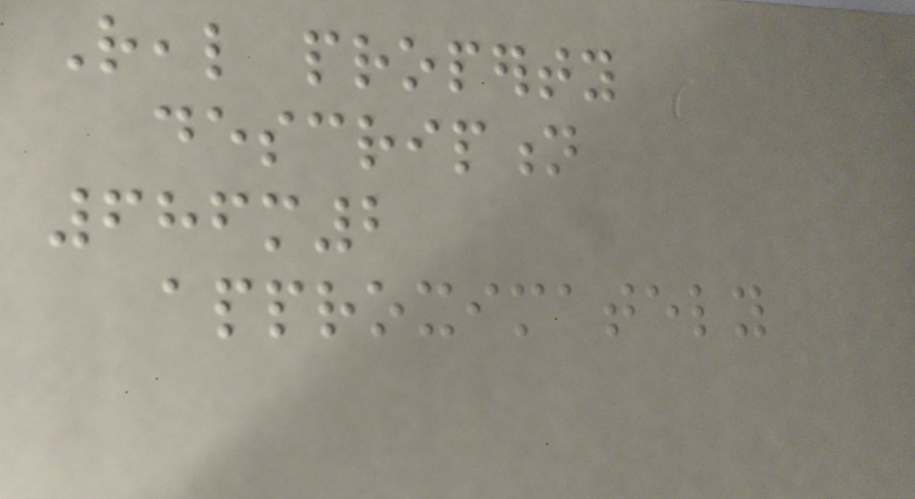Real property
description
686m2
approximately
